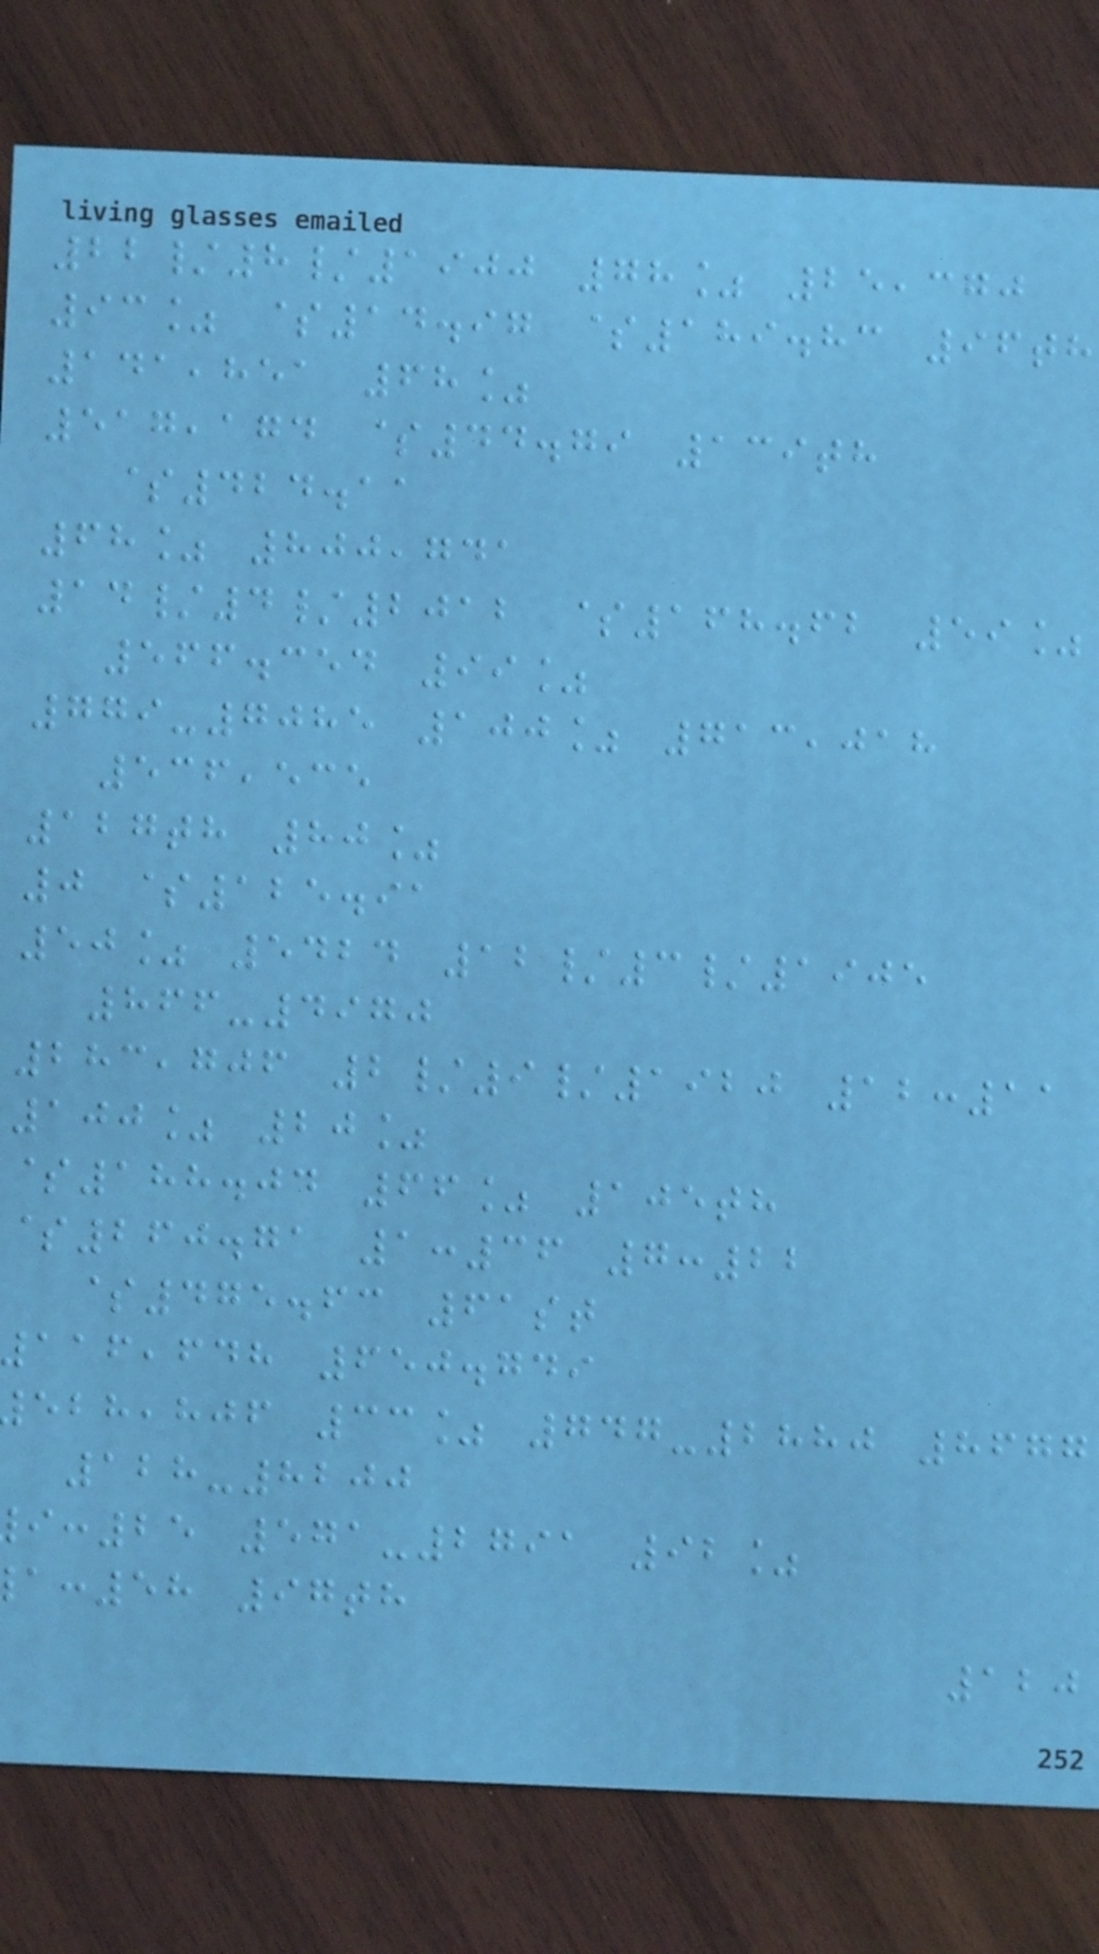22/8/1900 78% 25,370
93% $14.97 $189.83 96th
141,851 68%
517,174 $44.79 139th
$424.11
68% 800,741
14/4/2012 $168.62 59%
566.354 99%
779-7085 100% 713,018
536,535
127th 80%
0 $125.91
50% 5424 12/3/1905
866-4970
283,706 2/9/1920 12:11
100% 20%
$188.04 66% 105th
$260.71 1:36 7:22
$475.63 61st
116,648 650.749
,hjf 33% 747-2880 8677
128-8200
:25 571-2791 92%
:58 97th
120
